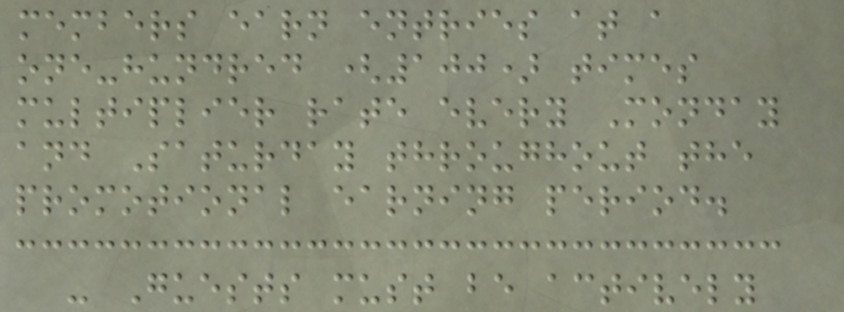members earn entries at a
one-hundred (100) times
multiplier rate every Monday
and Saturday throughout the
promotional earning period.
- Guests must be actively
